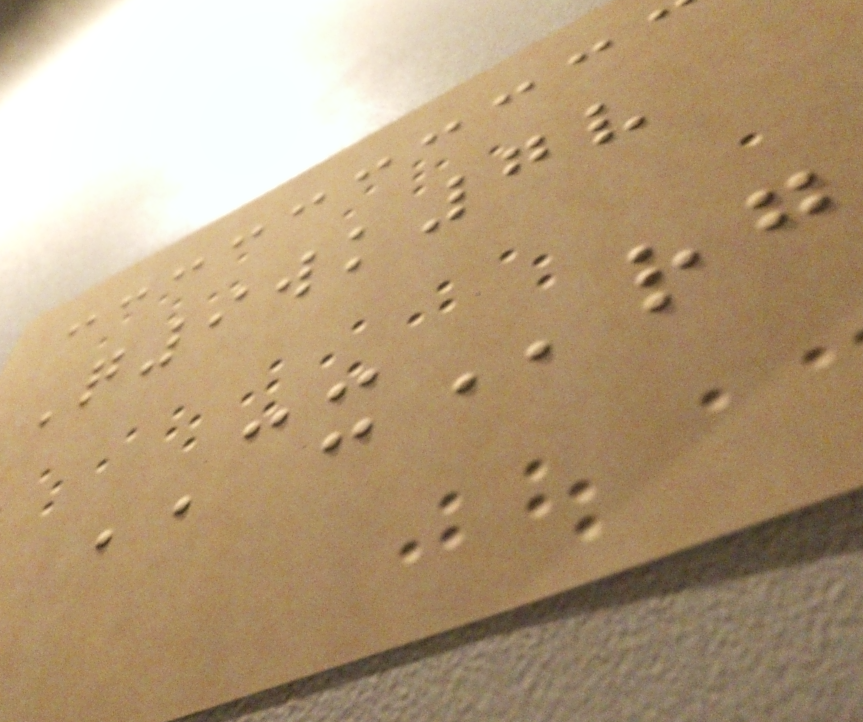Q9wk7v
CXrg
